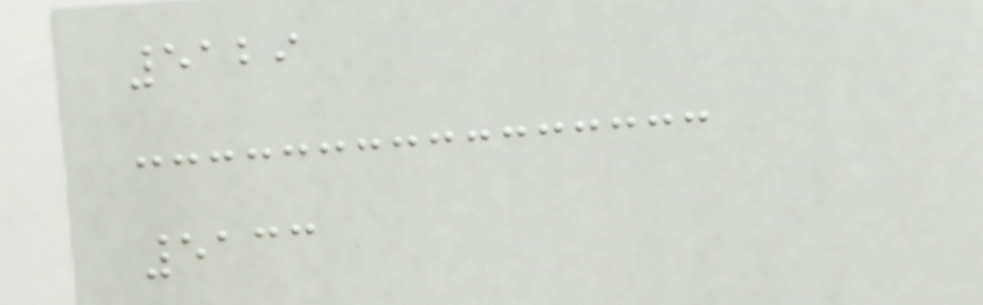5129
5133
